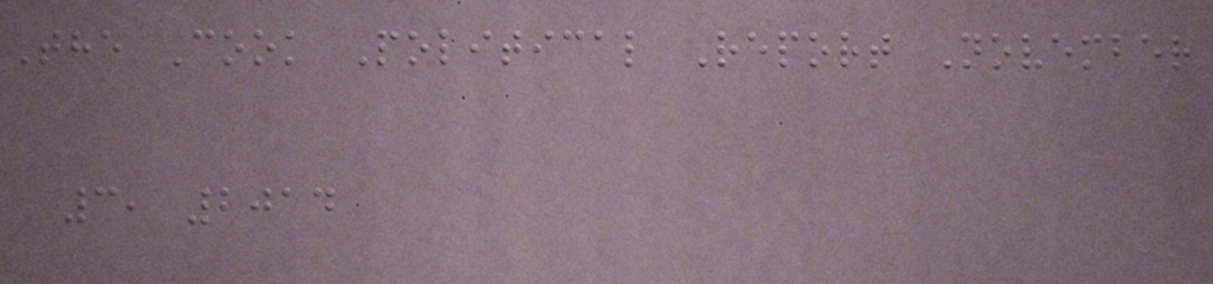The Cook Political Report November
3, 2014
